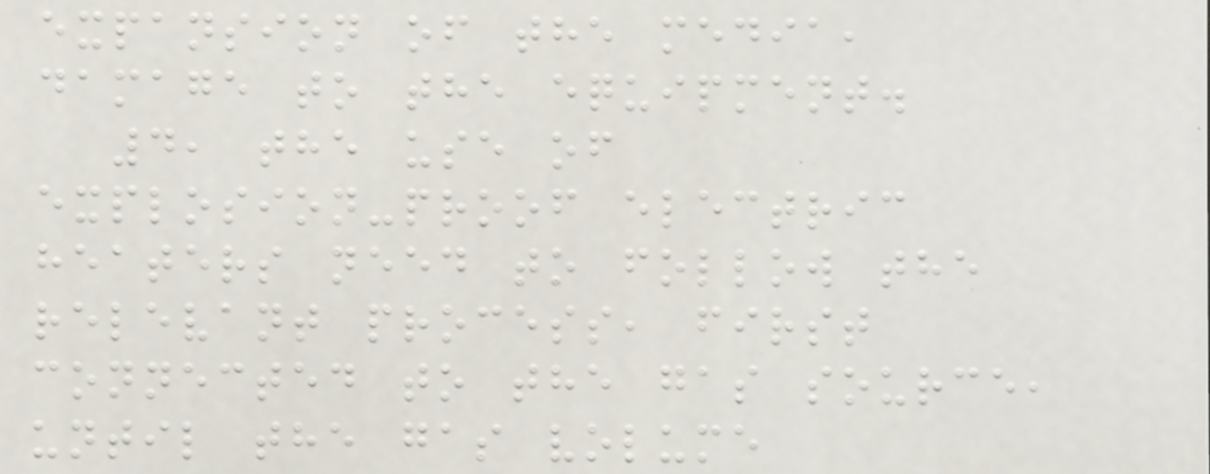expansion of the media,
damage to the equipment.
4, the use of
explosion-proof electric
heaters need to follow the
relevant process, first
connected to the gas source,
until the gas volume
